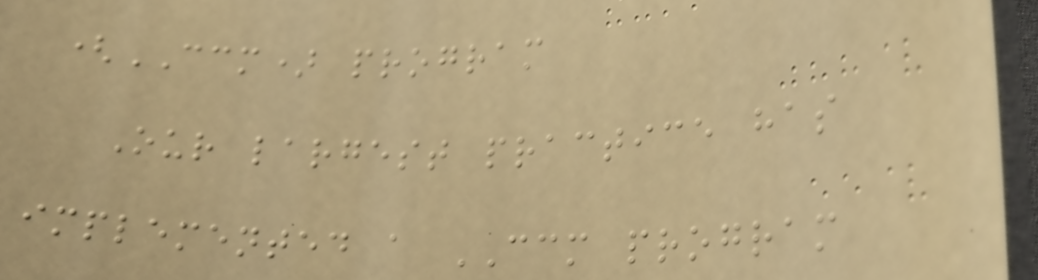(CCM) program
Our largest practice has
implemented a CCM program
